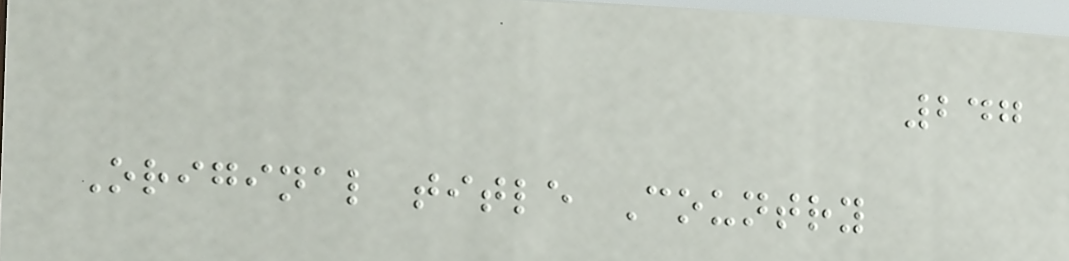247
Original title Country
